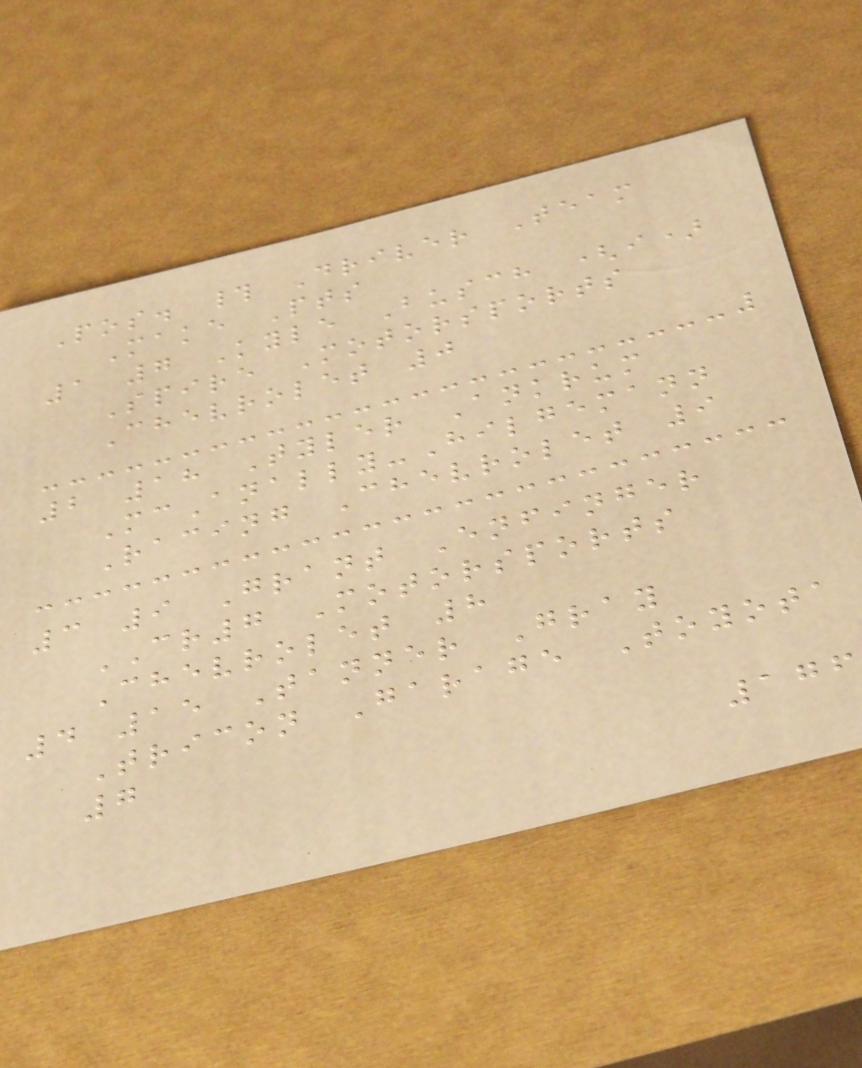Pos. # Driver Team
Make Pts
1 7 Kyle Busch (i)
Spire Motorsports
Chevrolet 0
2 18 Tyler Ankrum
McAnally-Hilgemann
Racing Chevrolet 9
3 9 Grant Enfinger
CR7 Motorsports
Chevrolet 8
4 15 Tanner Gray
Tricon Garage Toyota
7
176
